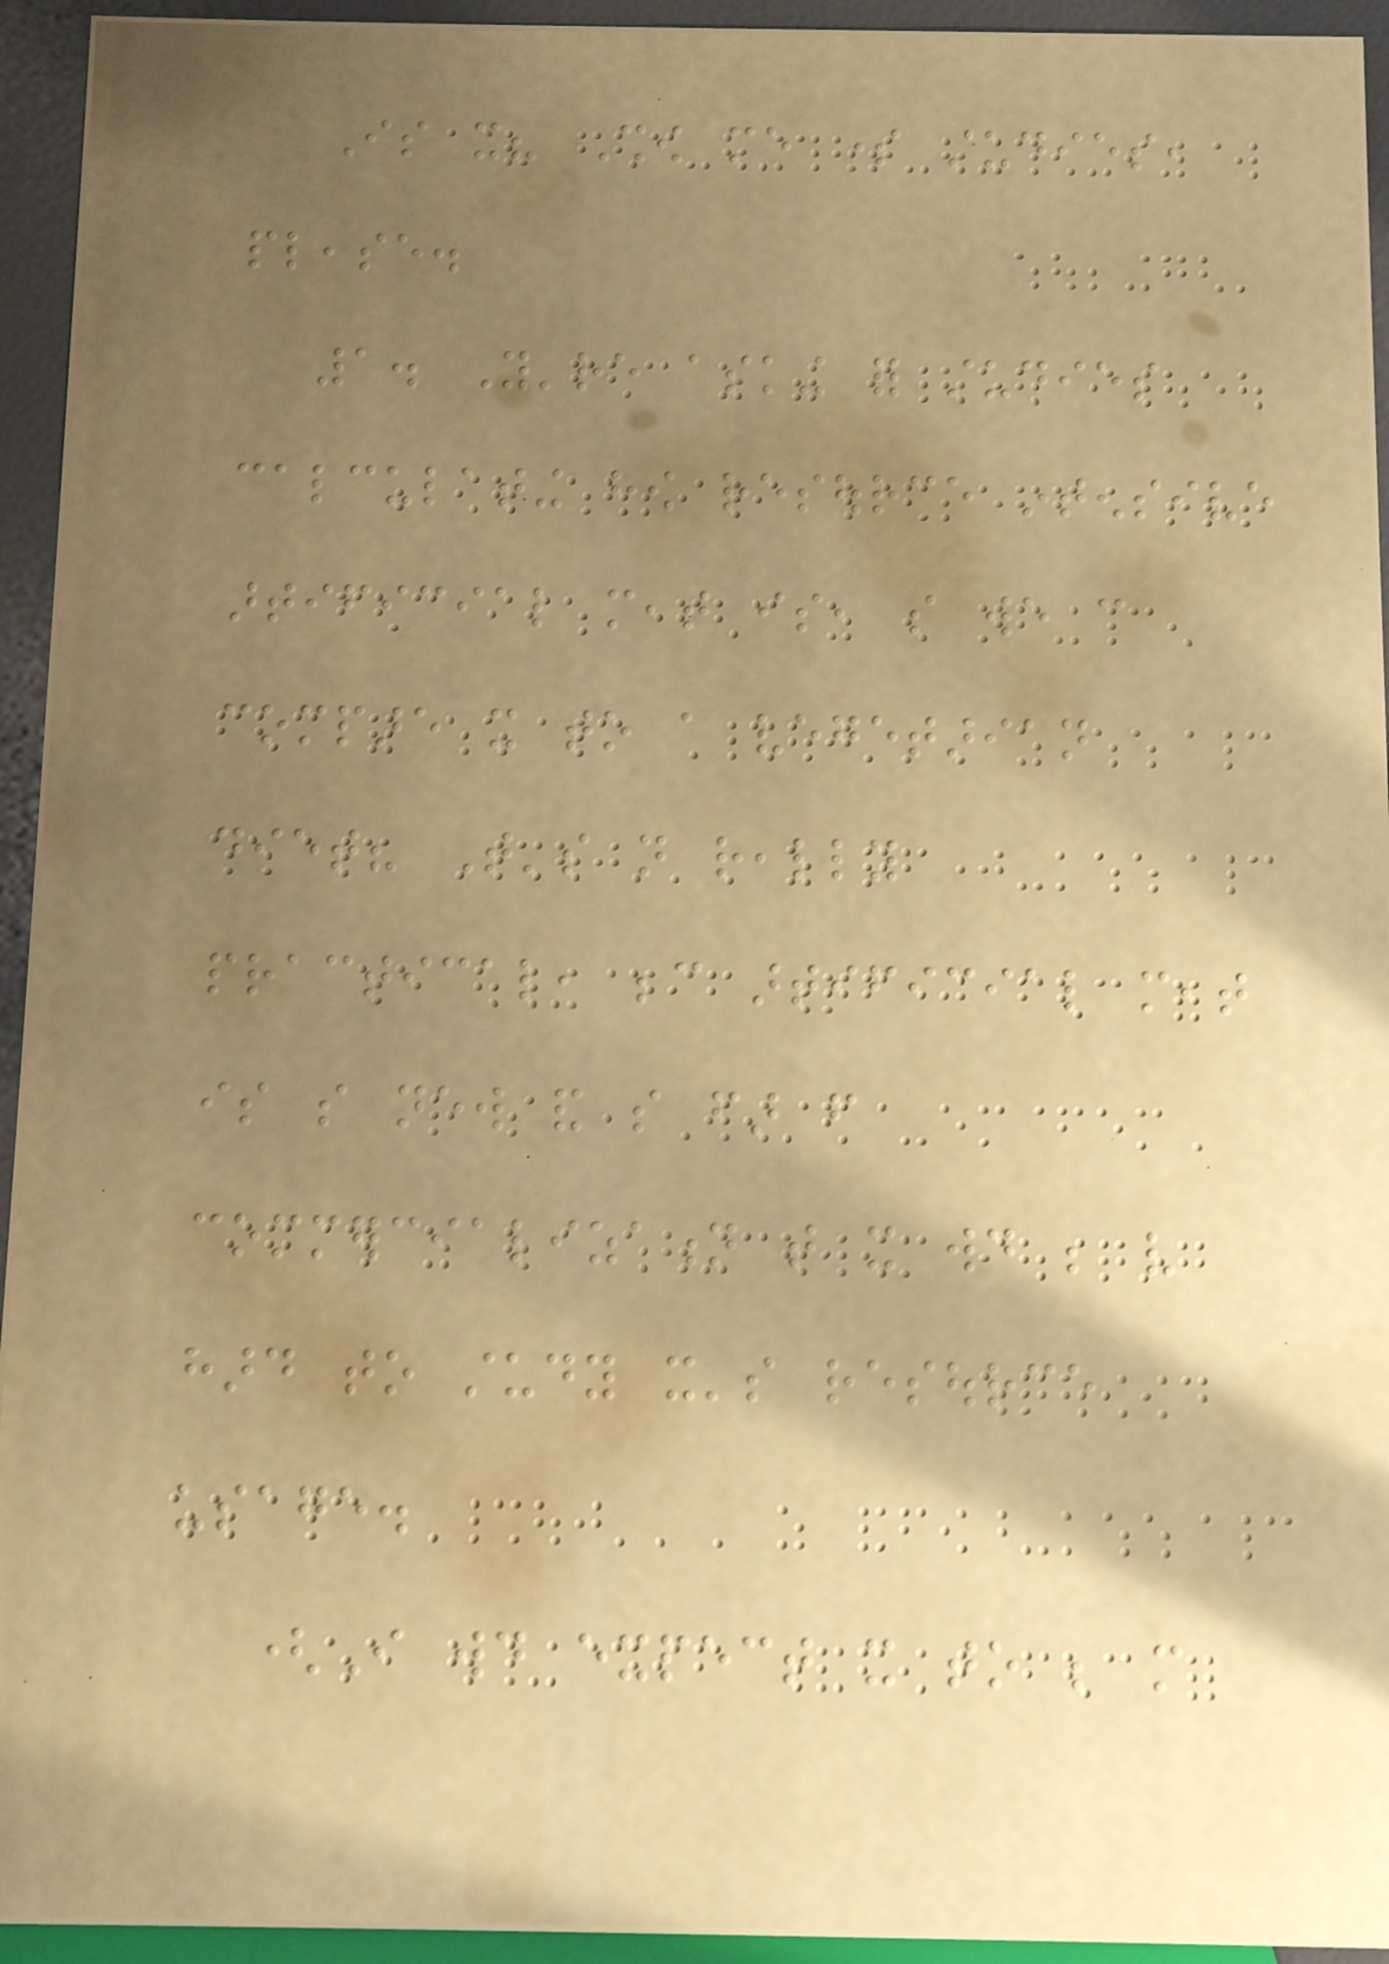Is it? Show me some studies,
please.
1. You're asking for studies
calculating how resource intensive
artificial meat is, so we can
compare it to a vegetarian
diet? That's not really
practical, because artificial meat
is so new and so far from
commercialization that it would be very
hard to study it's resource
usage.
(I would expect it to be more
